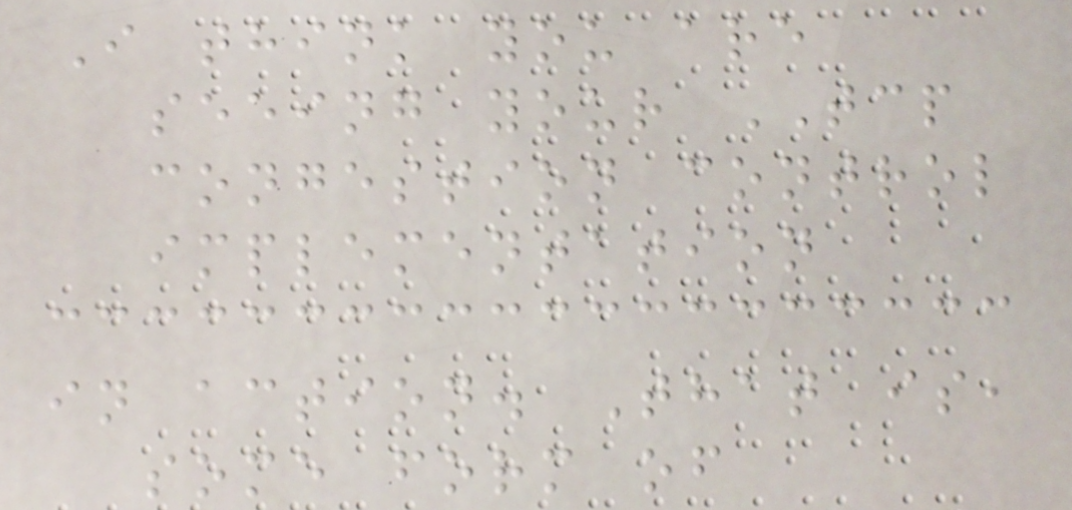I think you are
seeing your TCP
congestion control
implementation
in action. That is,
some form of
